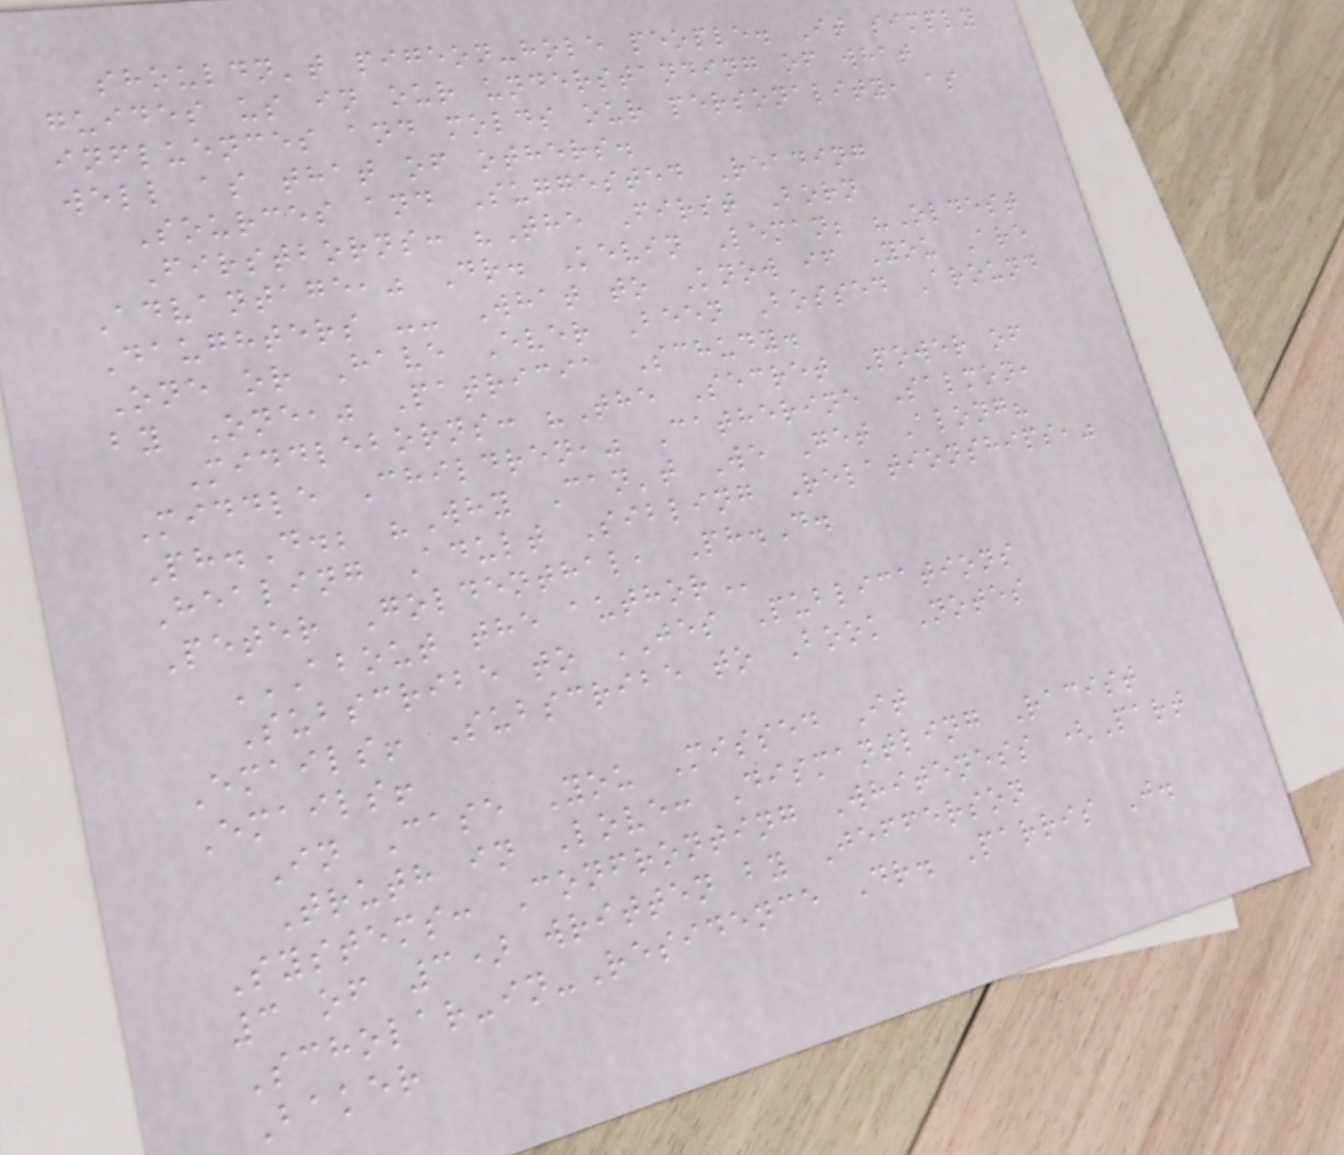shouldn't pigeon-hole people. It simply
guides us in our understanding of what
influences and molds our personality, as
well as that of others.
Sources and Suggested Reading
Firstborns: "The First Born
Advantage," Dr. Kevin Leman; "Oldest
Daughters -- What to Know if You Are
One or Have Ever Been Bossed Around
by One," Patricia Schudy.
Middleborns: "The Secret Power of
Middle Children," Catherine Salmon,
Ph.D.; "Why Can't We Get Along?
Healing Adult Sibling Relationships,"
Peter Goldenthal, Ph.D.
ABOUT THE AUTHOR
Subscribe to JES Publications
Emails! Subscribe to Book Notes
Emails!
In Case You Missed It
Truth in Love: Dismantling Racist
Systems: Confronting Whiteness (Part
3 of 3) written by Jefferson
Scholar-in-Residence Dr. Parris J.
Baker
